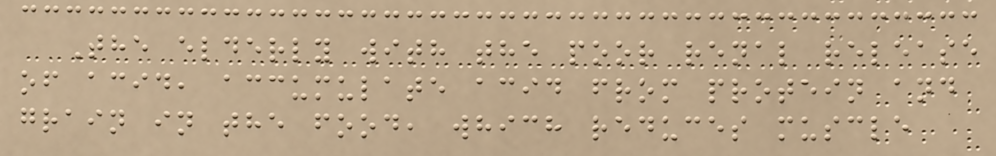The elderly with the poor renal release
of acid, accumulate acid from protein and
grain in the food, which reduces muscle
